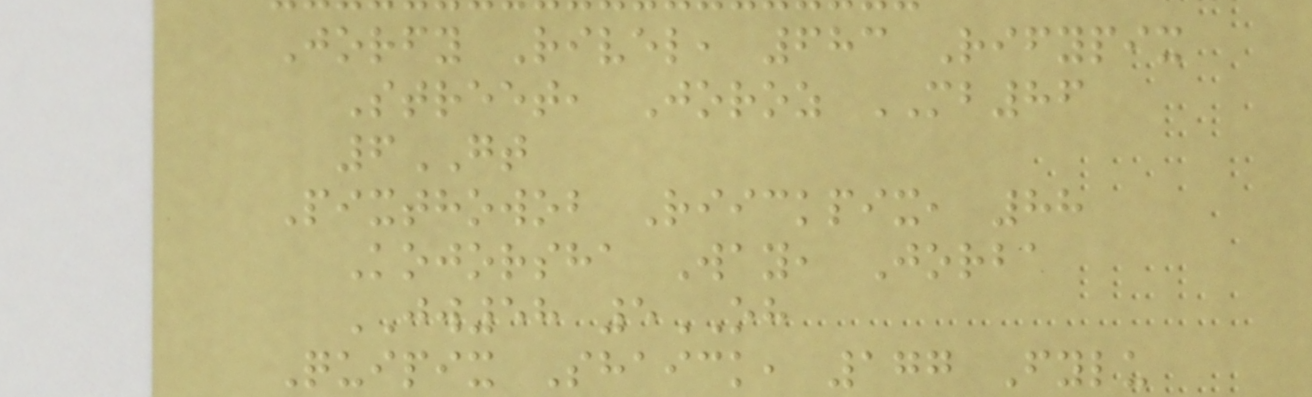Jorfy Rivel, 683 Rifypix
Street, Joroz MB86
6GT
Pixthowob Riickpix, 88
Kojorsha Way, Jorba
JW58 5OH
Quipix Shaick, 177 Fylu
